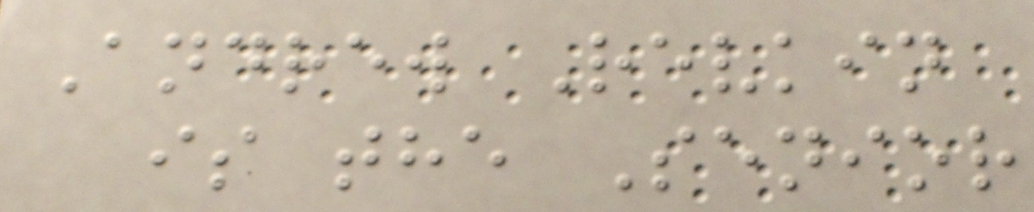Andrew Revkin
is the Senior
